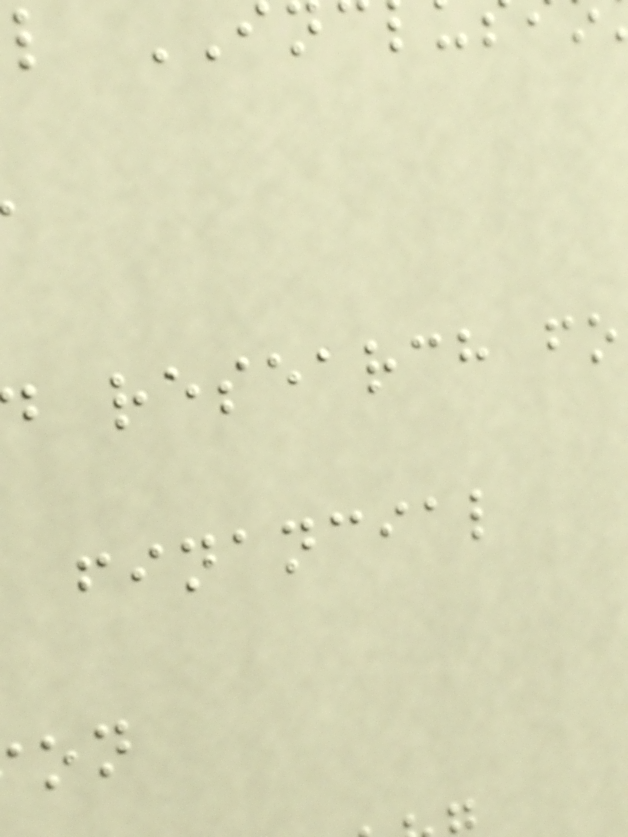research
financial
